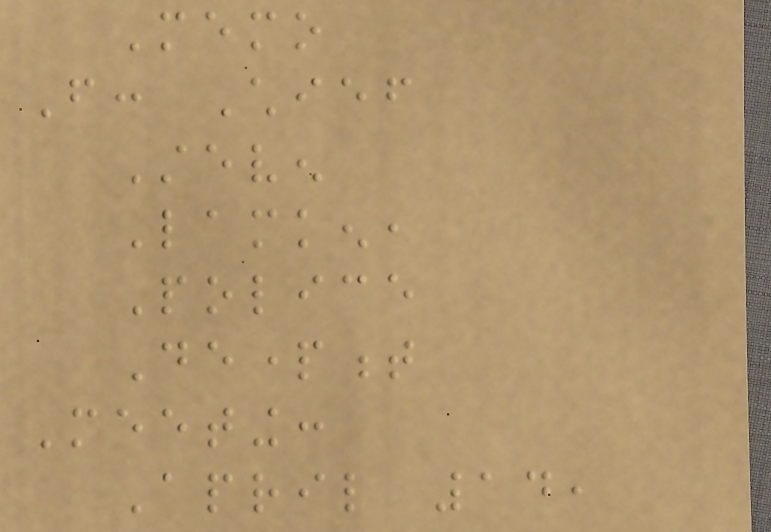Memo
From: Chief
Steven
Lamken,
Police
Department
Meeting:
April 14,
